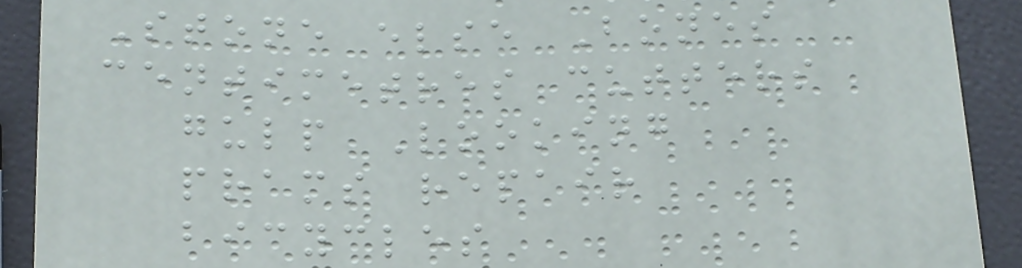Stone else Bones
centimetres cutters
gulp Looking
prams repair
bicycles
